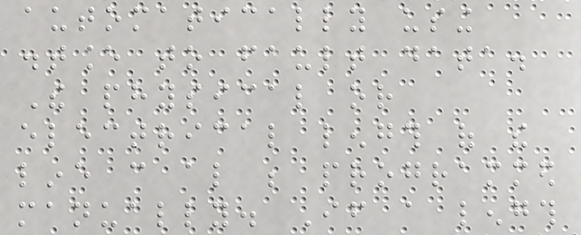automatically using
distance to fault data.
The physical or
electrical length of the
line can also be programmed
manually. If a length
